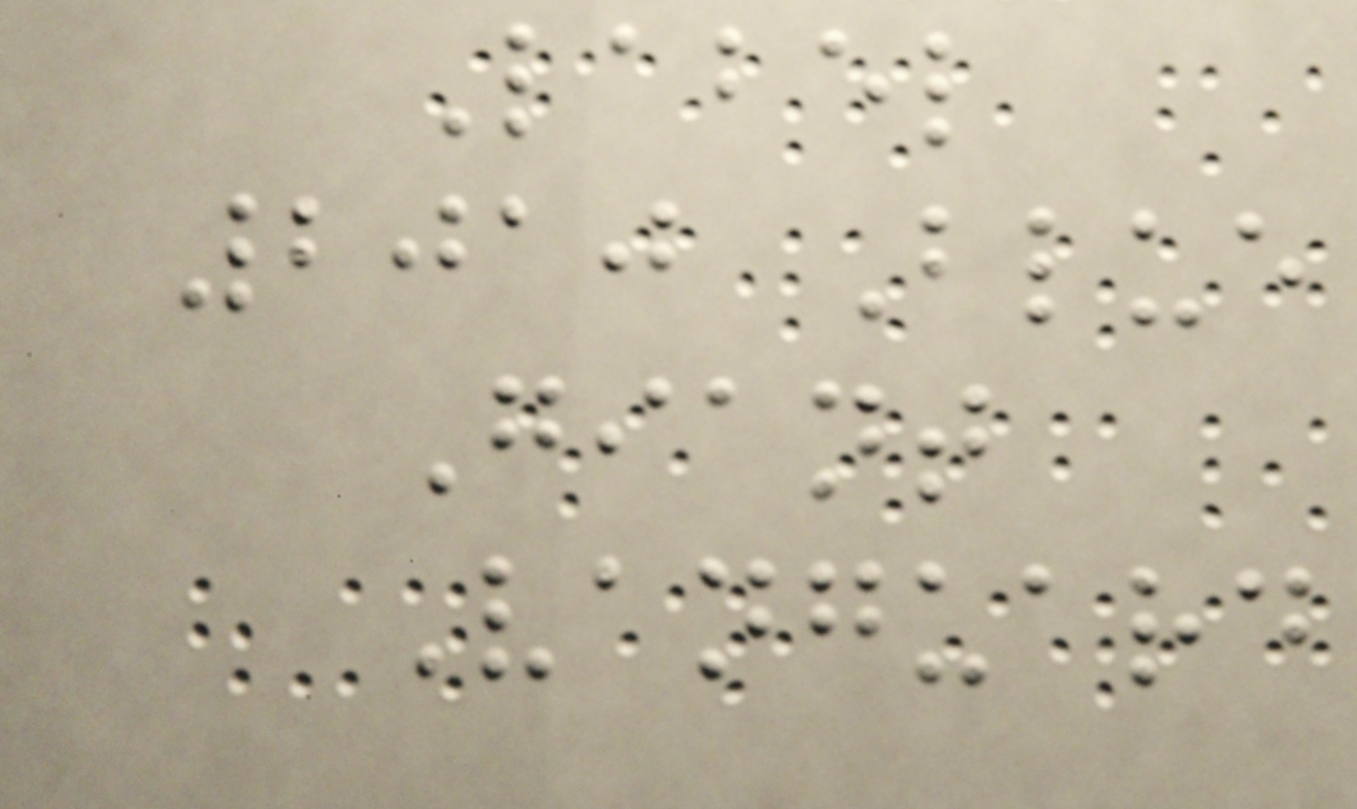Label
2010 Blue
Giant
Vanguard
